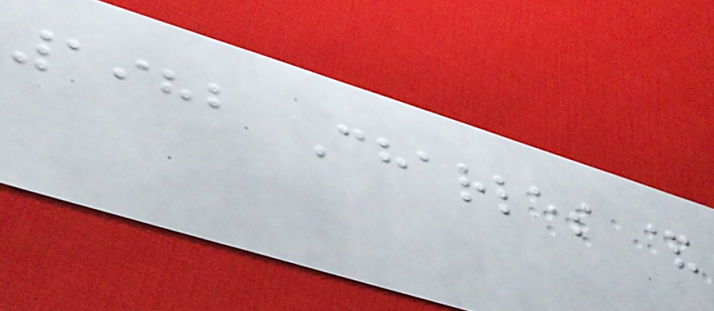1982 Charles &
